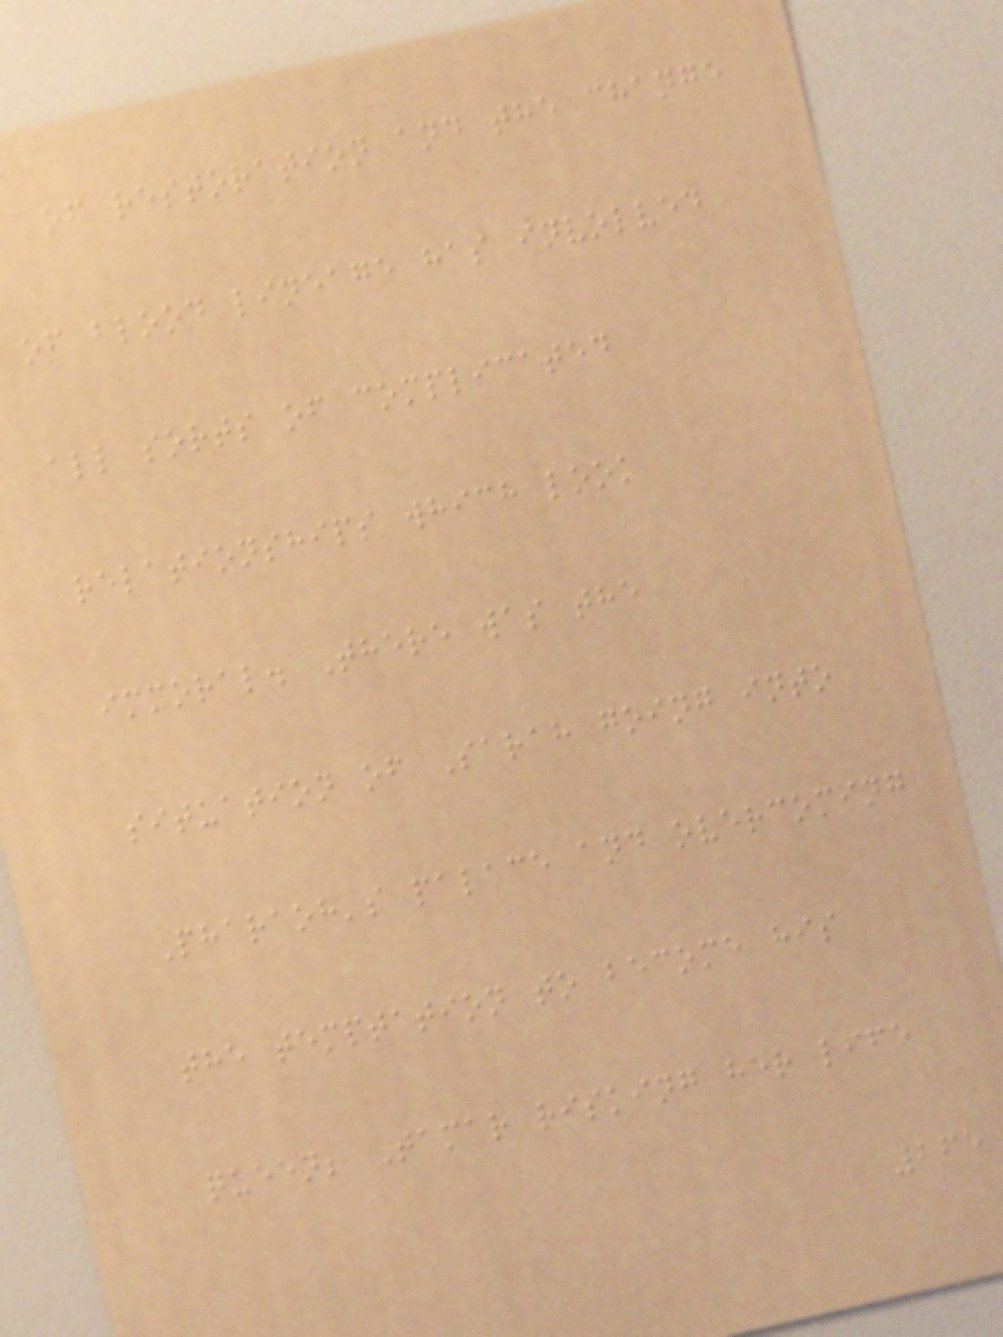of restoration and the change
of blood lineage has involved
all sorts of complicated
relationships which look
immoral. There was the
situation of Sarah going into
Pharaoh's palace and overcoming
the temptation to become his
queen; Tamar risking her life
265
